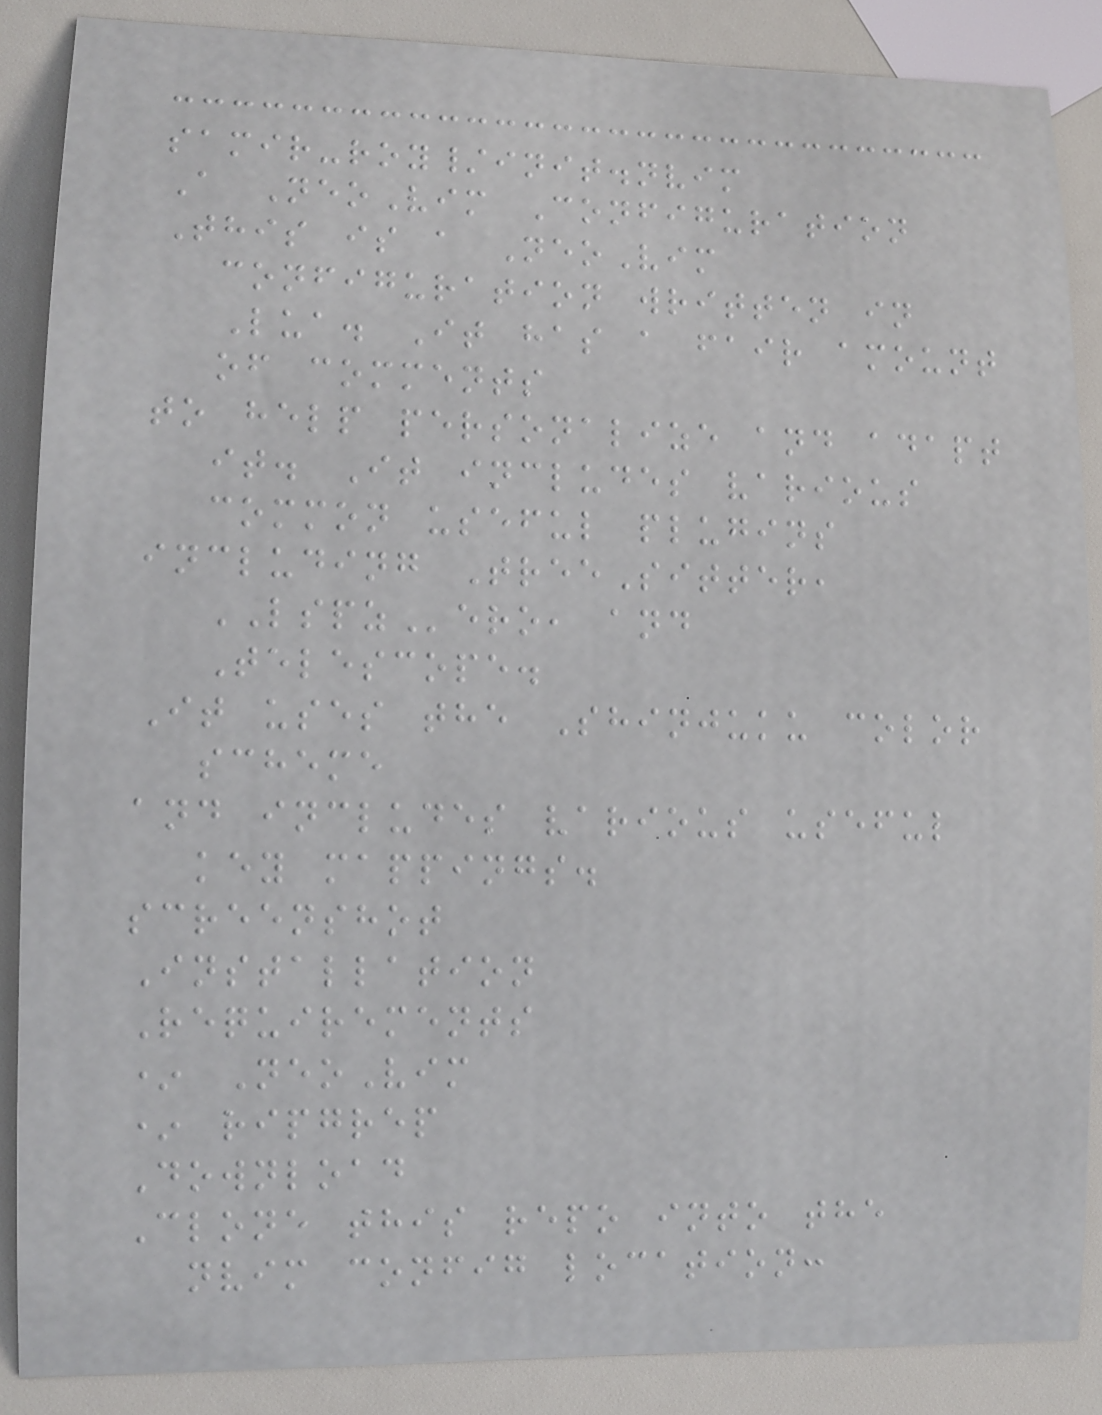samir-roy/init.nvim
A NeoVim Configuration
This is a NeoVim
configuration written in
Lua. It has a fair amount
of comments
to help personalize and adapt
it. It includes various
common useful plugins
including TreeSitter,
LSPZero, and
Telescope.
It uses the Shinjuku color
scheme
and includes various useful
key mappings.
screenshot
Installation
Requirements
* NeoVim
* ripgrep
Download
Clone this repo into the
nvim config location:
